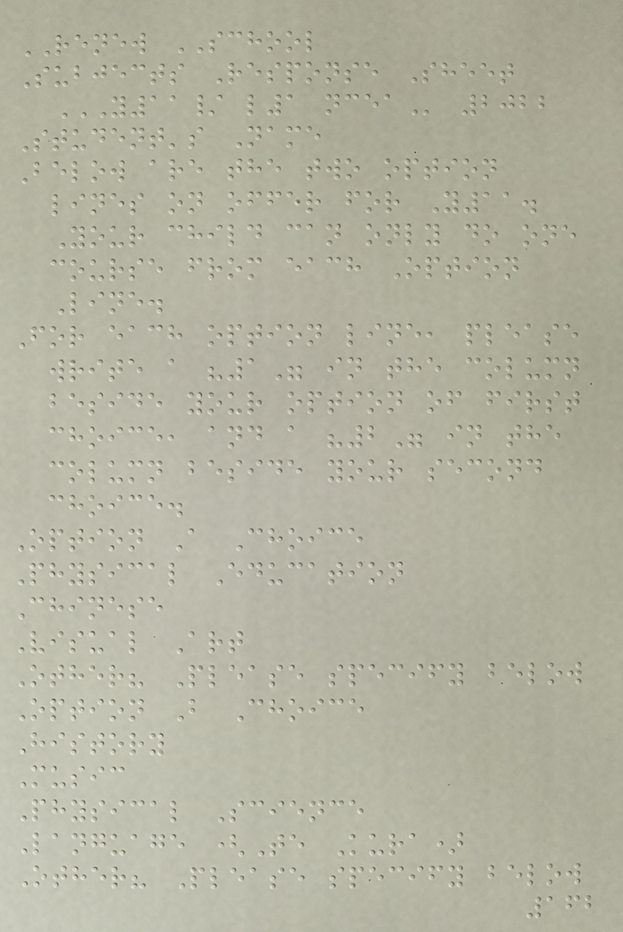RENEW SCHOOL
Subjects Response Sheet
Y11/ L1 NCEA 2022
Student's Name
Below are the two option
lines on offer for Y11.
Your child can only do one
course from each Option
Line.
For each option line, please
write a "1" in the column
beside your option of first
choice, and a "2" in the
column beside your second
choice.
Option A Choice
Physical Education
Chinese
Visual Art
Other? Please specify below
Option B Choice
History
Music
Physical Science
Language (Te Kura)
Other? Please specify below
162
